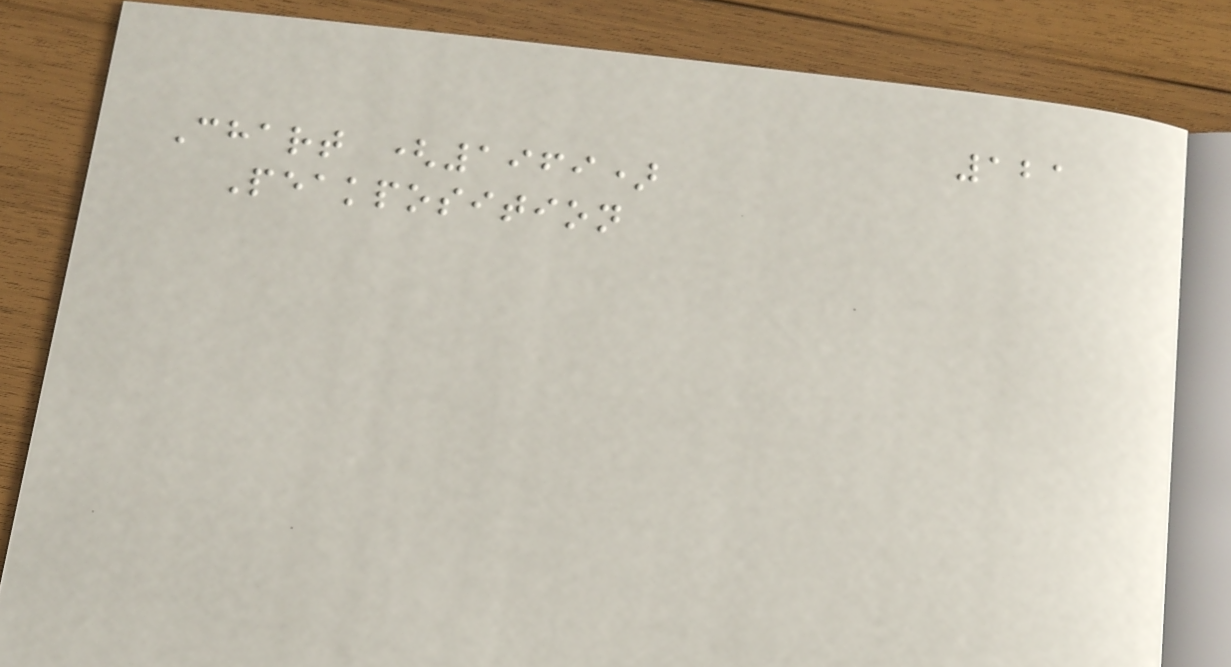121
Chart (1969)
Peakposition
